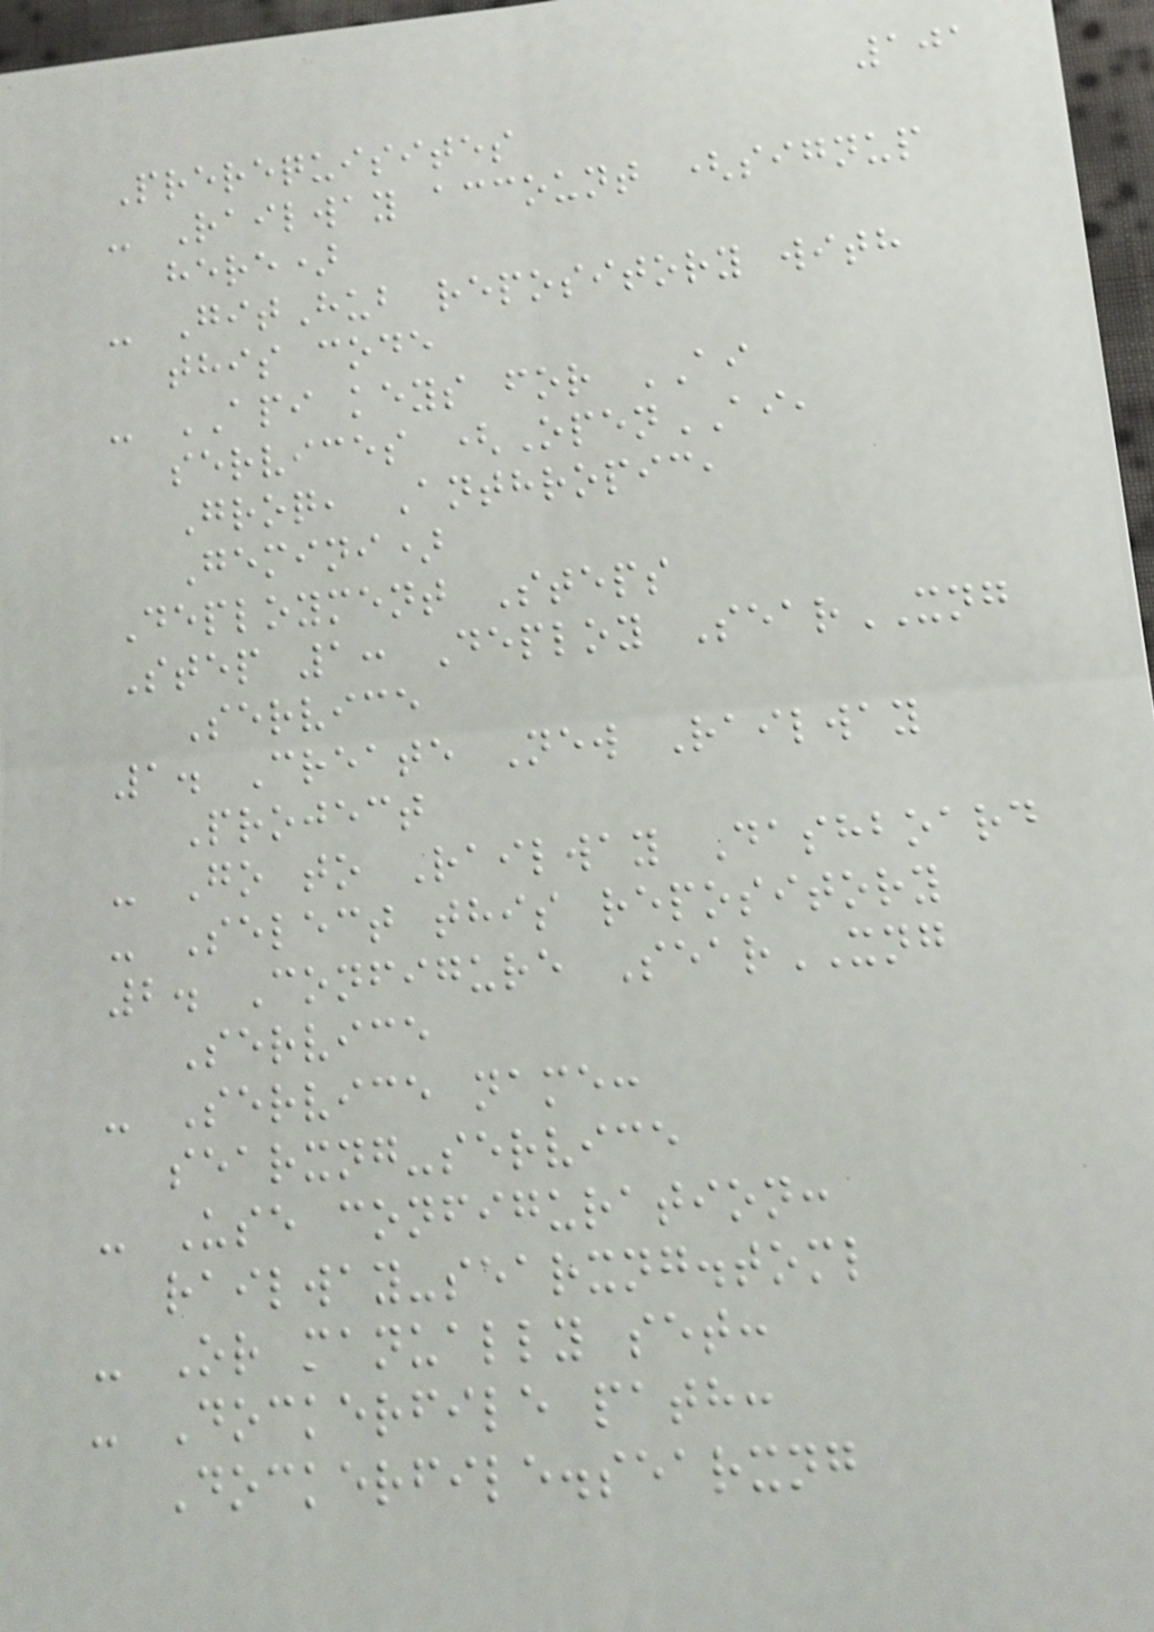101
Prerequisites
- Railway account (signup
here)
- GitHub repository with
this code
- API keys for AI
services (OpenAI,
Groq, Anthropic,
Gemini)
Deployment Steps
Step 1: Deploy SearXNG
Service
1. Create New Railway
Project
- Go to Railway Dashboard
- Select this repository
2. Configure SearXNG
Service
- Service name:
searxng-service
- Use configuration:
railway-searxng.toml
- Or manually set:
- Dockerfile path:
Dockerfile.searxng
